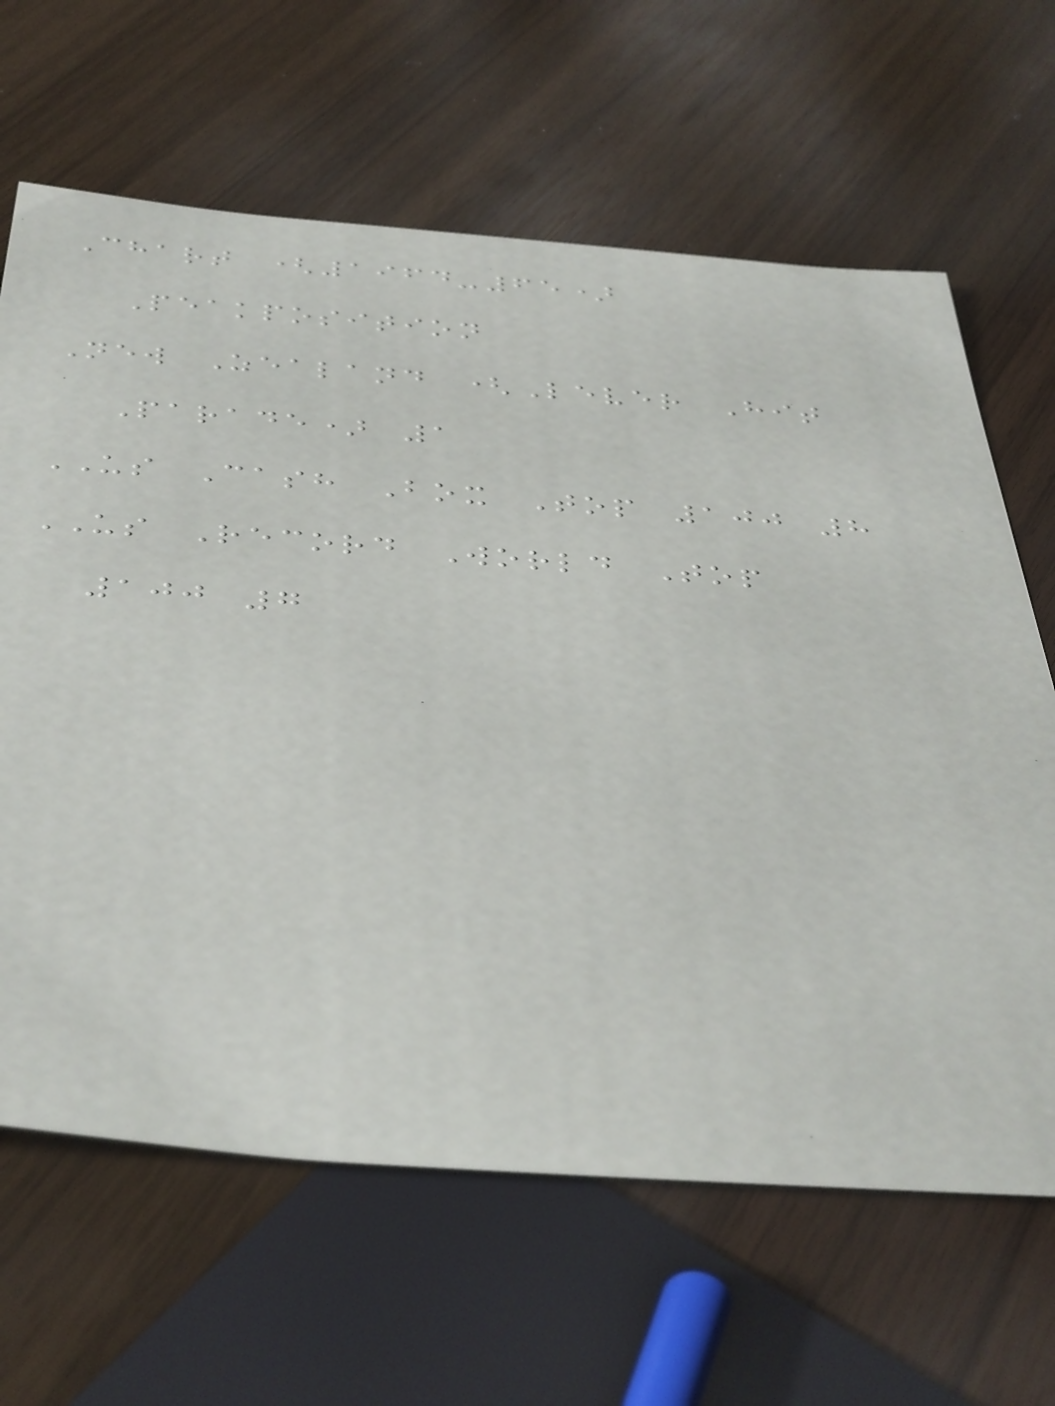Chart (1964-65)
Peakposition
New Zealand (Lever Hit
Parade) 1
US Cash Box Top 100 8
US Record World Top
100 7
